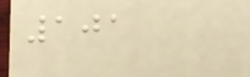101
